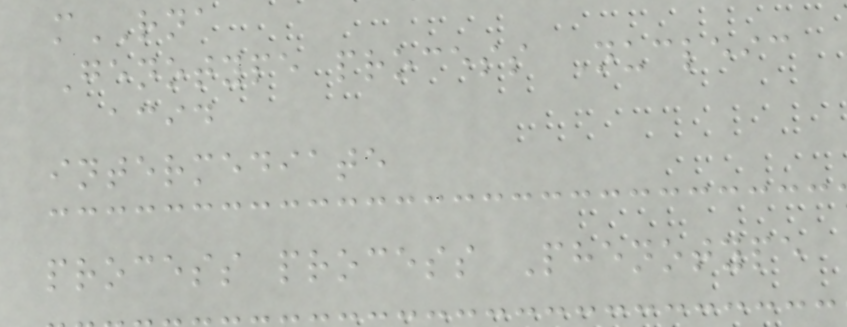mRNA
Genotype process Nucleic
acid
intermediate
process process Phenotype
